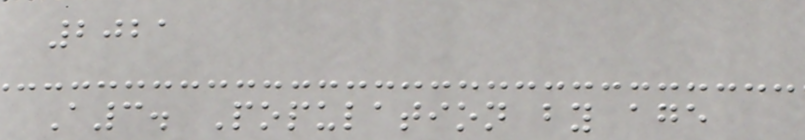2021
A3. Population by age
